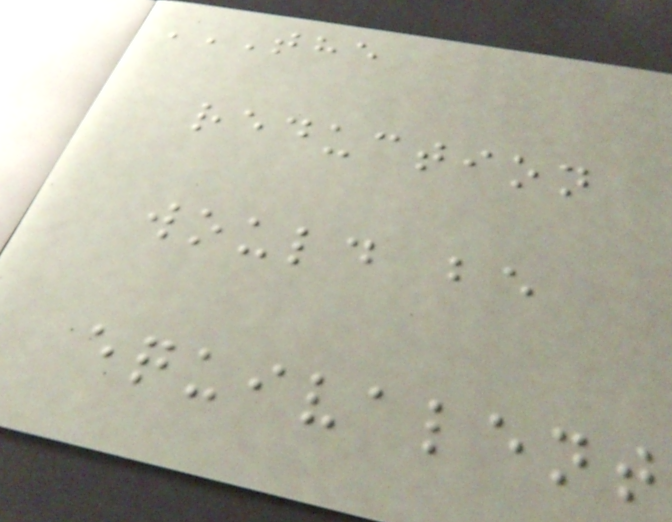THE
REDUCTION
WOULD BE
EQUIVALENT
